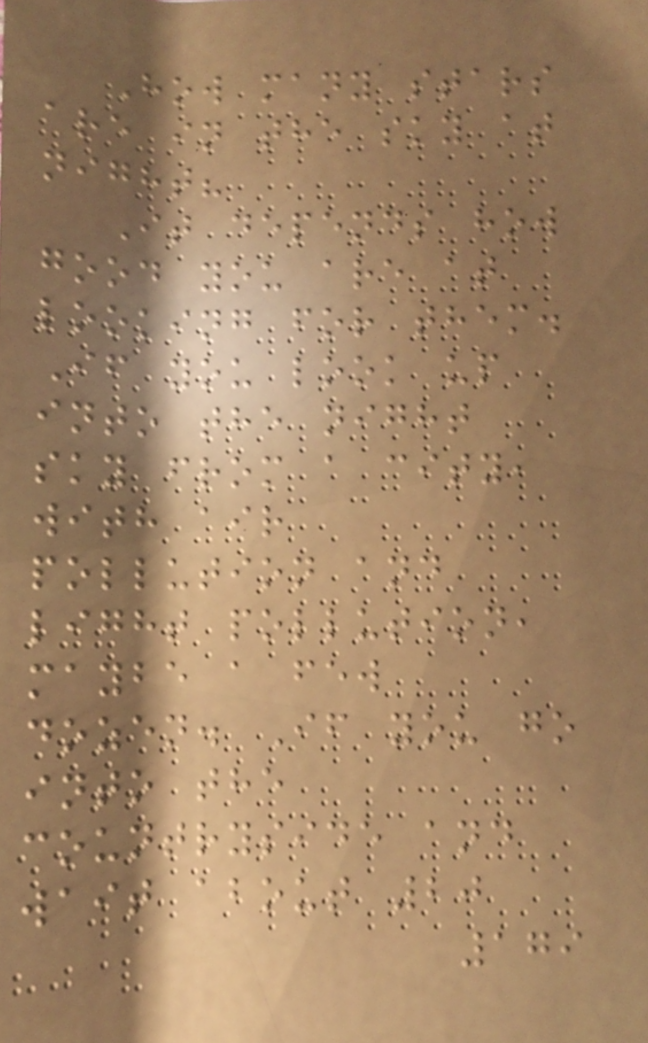How many stars
are in the sky at
night?
It depends how
good you are at
looking for them.
If you look up
into the night
sky from a city,
with air
pollution and
light pollution,
maybe a few
dozen. If you go
into the
countryside and
wait about 20
179
